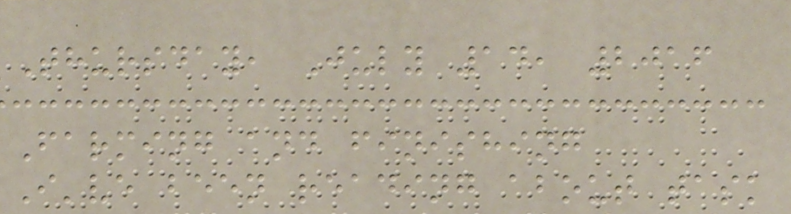Thursday, July 14, 2016
Farming and finishing
I've been reading about task
